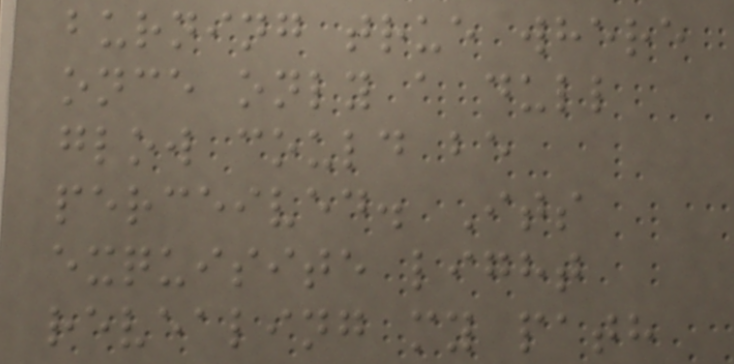burning true where
once only a dull
glow could be
perceived. Its
exquisite light
revealing my path
